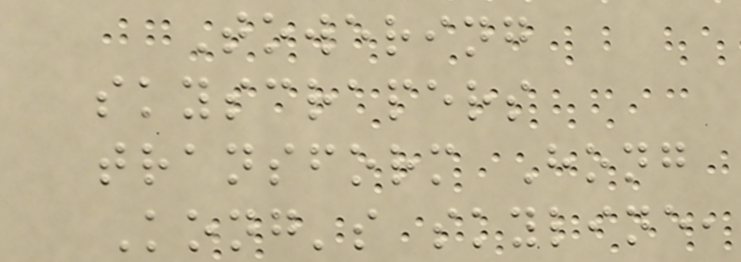Towering
skyscrapers
transform Hong
Kong's skyline,
